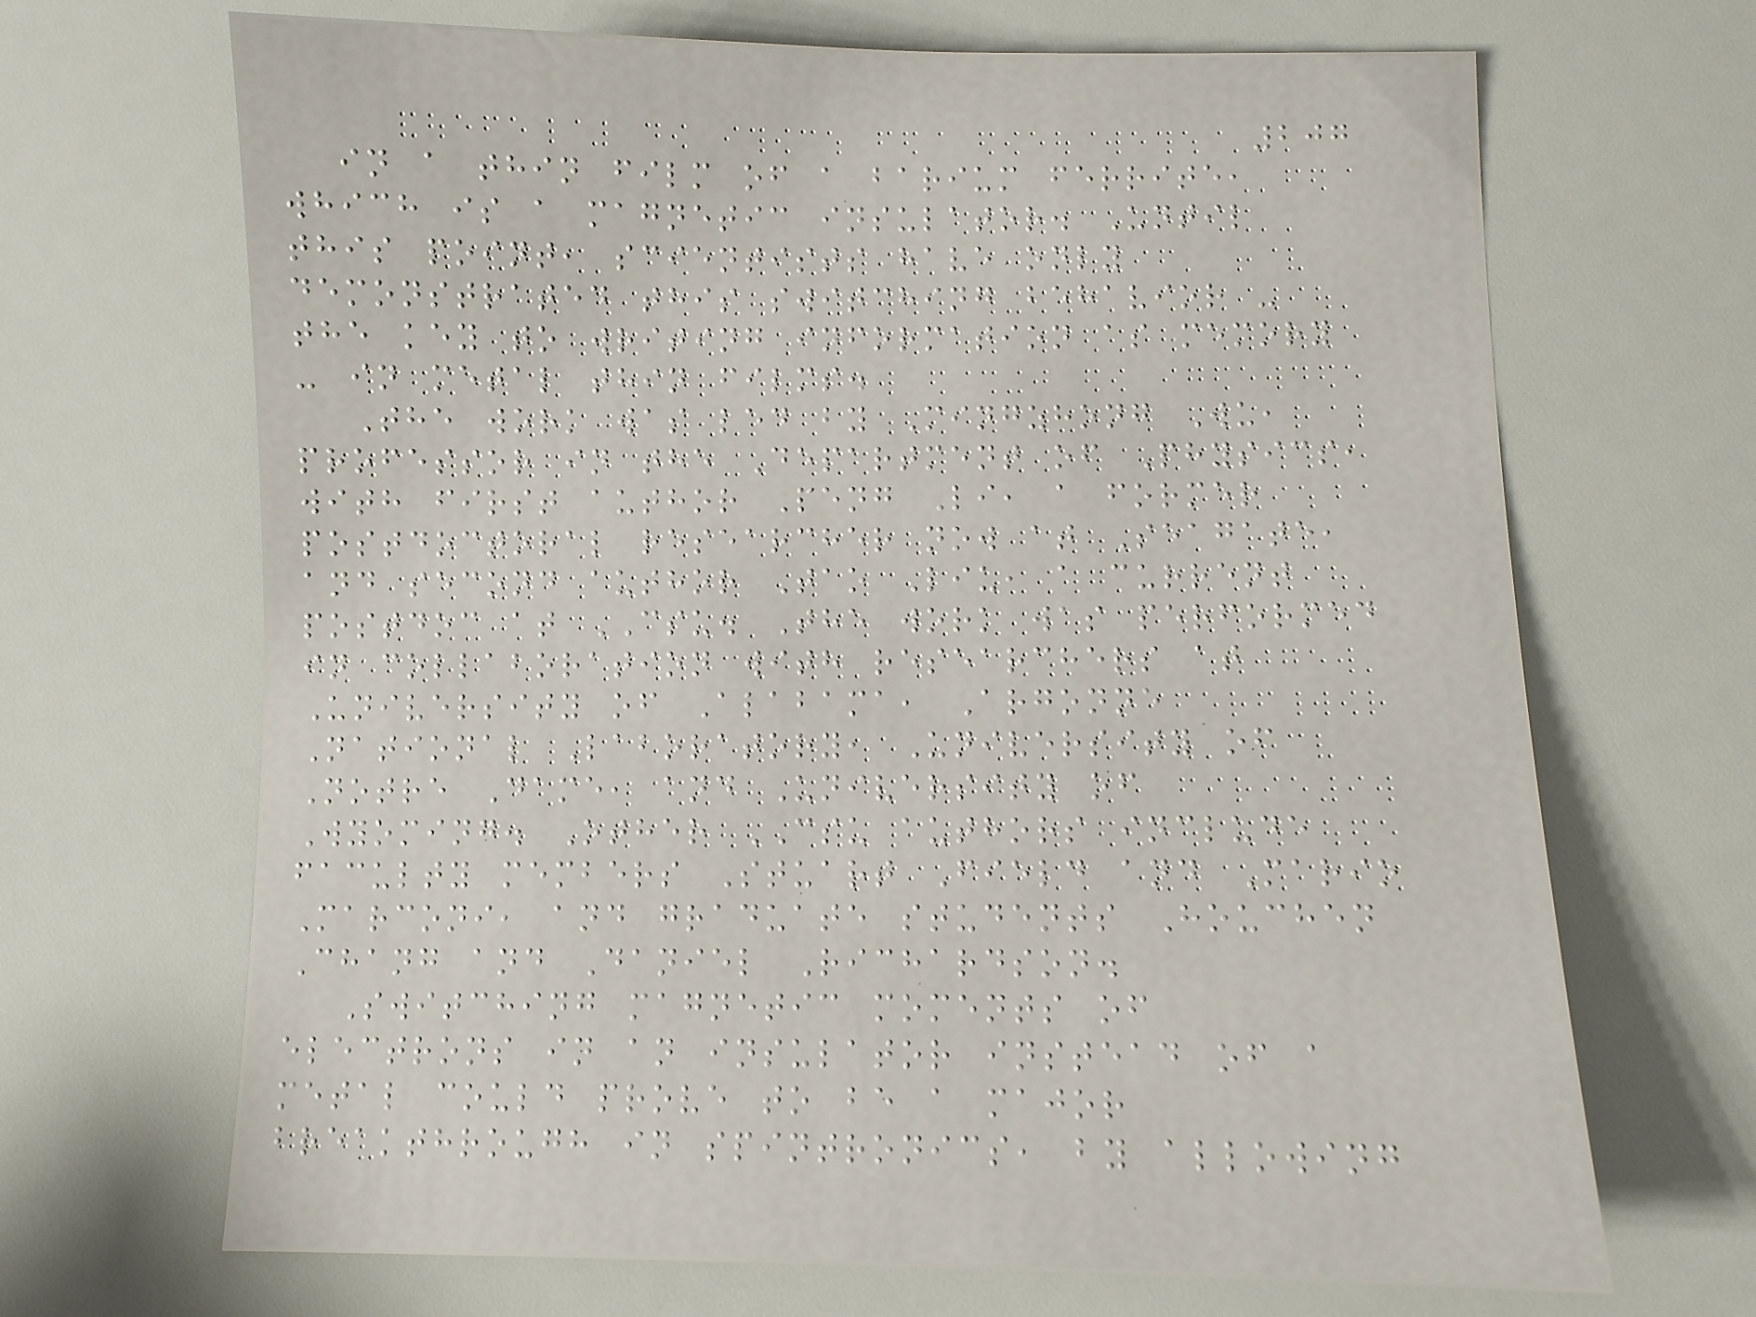207
in a thin film of a barium ferrite,
which is a magnetic insulator. Until
this point, scientists have only
demonstrated this switching behavior -
the key to writing information as memory
- in metal thin films.
The work was led by Mingzhong Wu,
professor in the Department of Physics,
with first author Peng Li, a former
postdoctoral researcher now at Seagate,
and second author Tao Liu, a current
postdoc at CSU. The work was performed
in collaboration with researchers at
University of Alabama, Argonne
National Laboratory, University of
Notre Dame, and University of
Wyoming. Other CSU authors include
faculty members Stuart Field and Mario
Marconi, and graduate students Houchen
Chang and Daniel Richardson.
Switching magnetic moments of
electrons in an insulator instead of a
metal could prove to be a major
breakthrough in spintronics, by allowing
